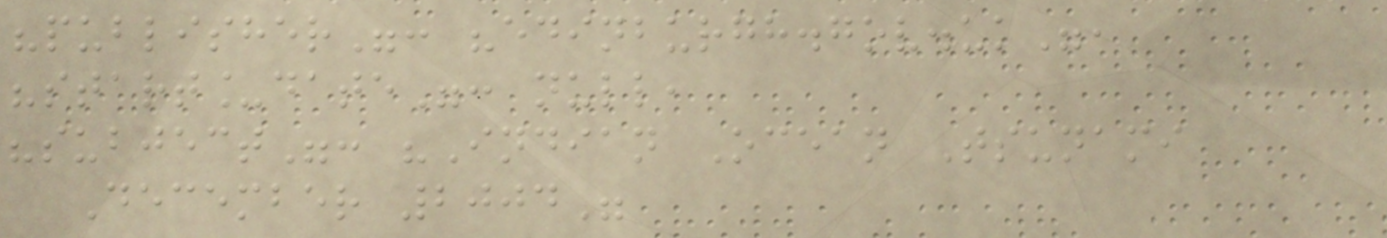"publisher": "edinburgh.gov.uk",
"start_date": null,
"subject": "Indian Ocean Tsunami
December 2004"
